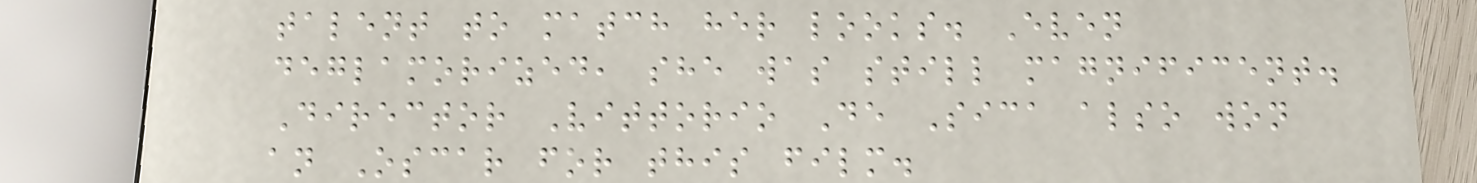talent to match her looks. Even
deglamorized, she was still magnificent.
Director Vittorio De Sica also won
an Oscar for this film.
